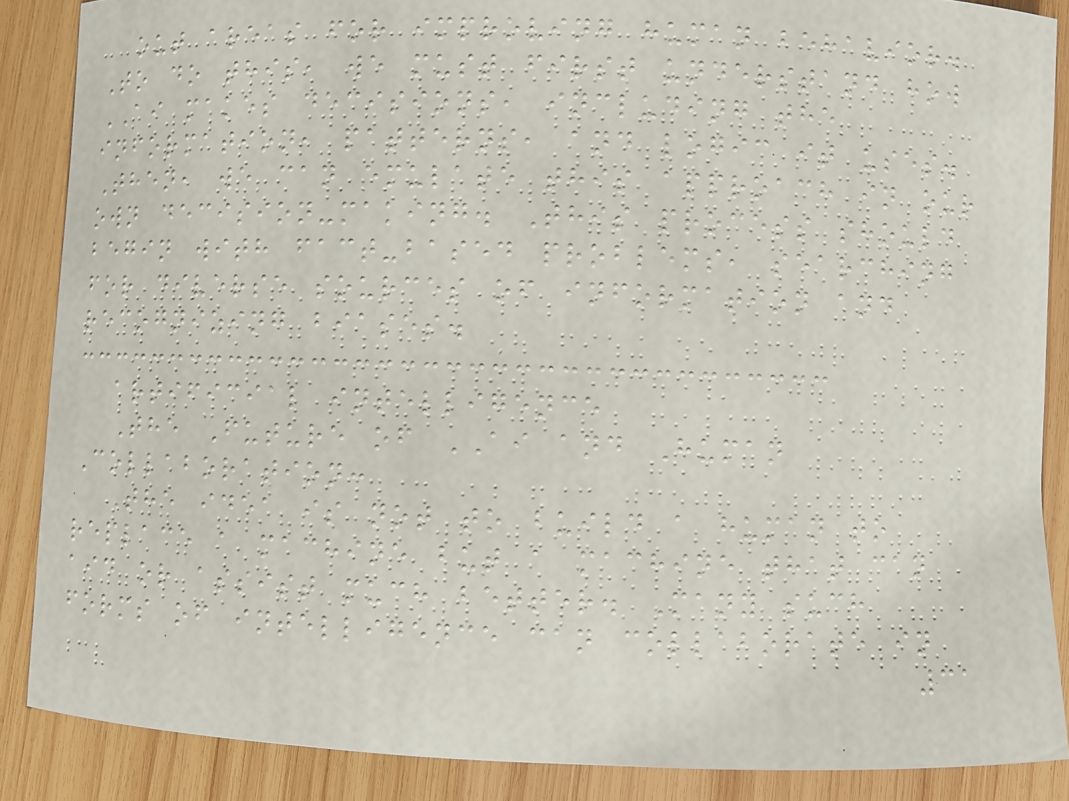out areas for improving human behavior.
To do this, we must first understand how
AI makes decisions, including the
information, patterns, and logic it uses.
Then, we can emulate this approach in our
own decision-making. This process should
begin with fact-based problems, searching
for diverse sources of information and
recognizing biases.
artificial intelligence
The Future of AI and Human
Collaboration:
The idea is not to build a human to
replace a machine but a machine that can
aid or assist much better. Many such
forms of intelligence can collaborate in
31
